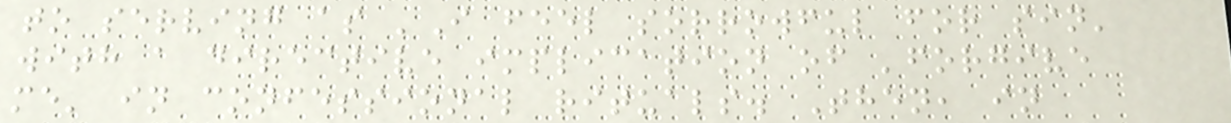to serving as 'I feel sorrowful for sin'
with a directive implication of 'forgive
me' in confessional rituals. Then, in
